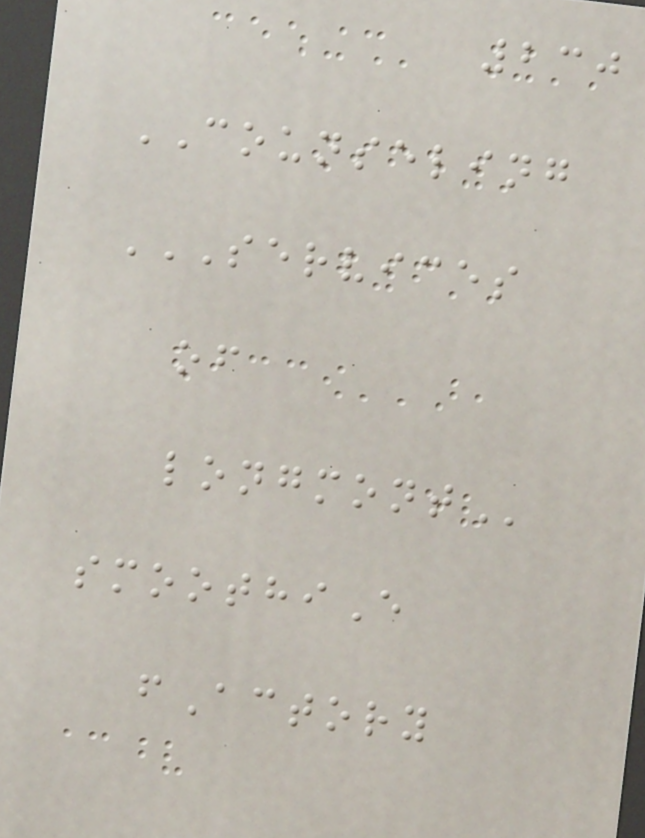230
COUNSELING
SERVICES
OF
LONGMONT
smoothiE
fActory
